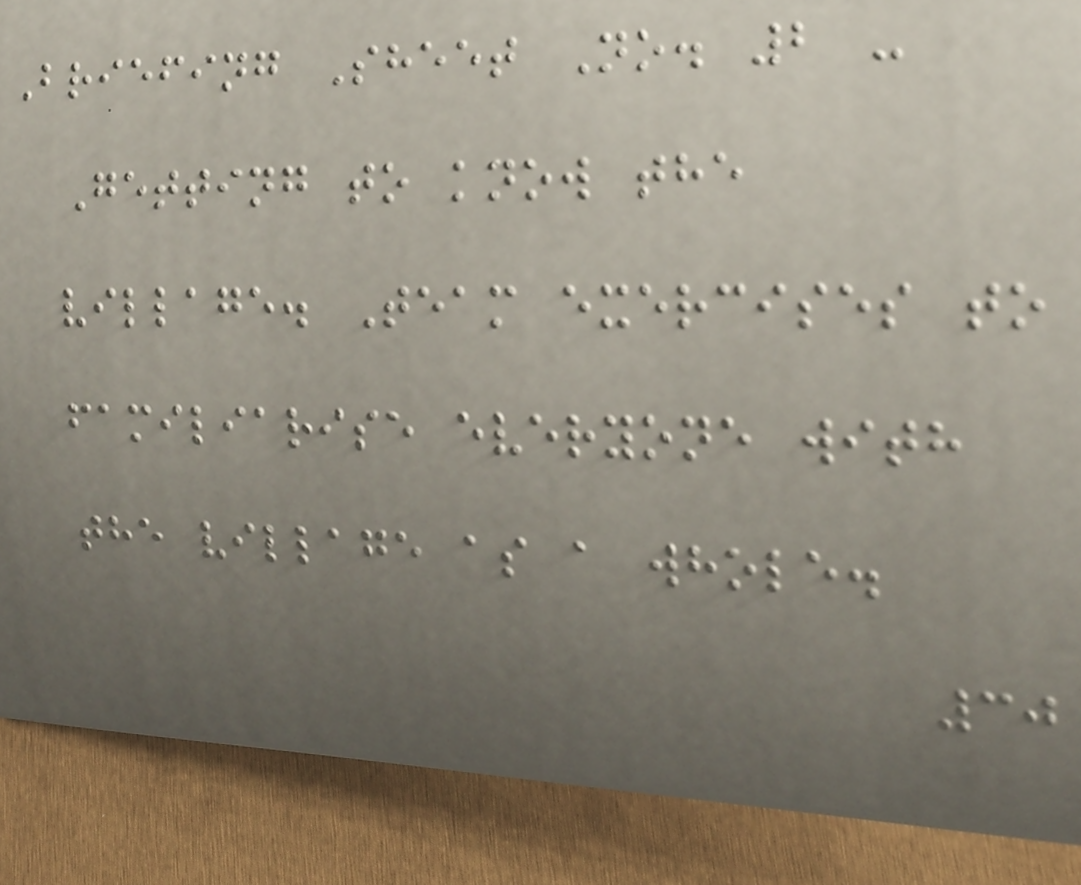Briefing Sheet No. 2 -
Getting to know the
village. Team exercises to
familiarise everyone with
the village as a whole.
30
